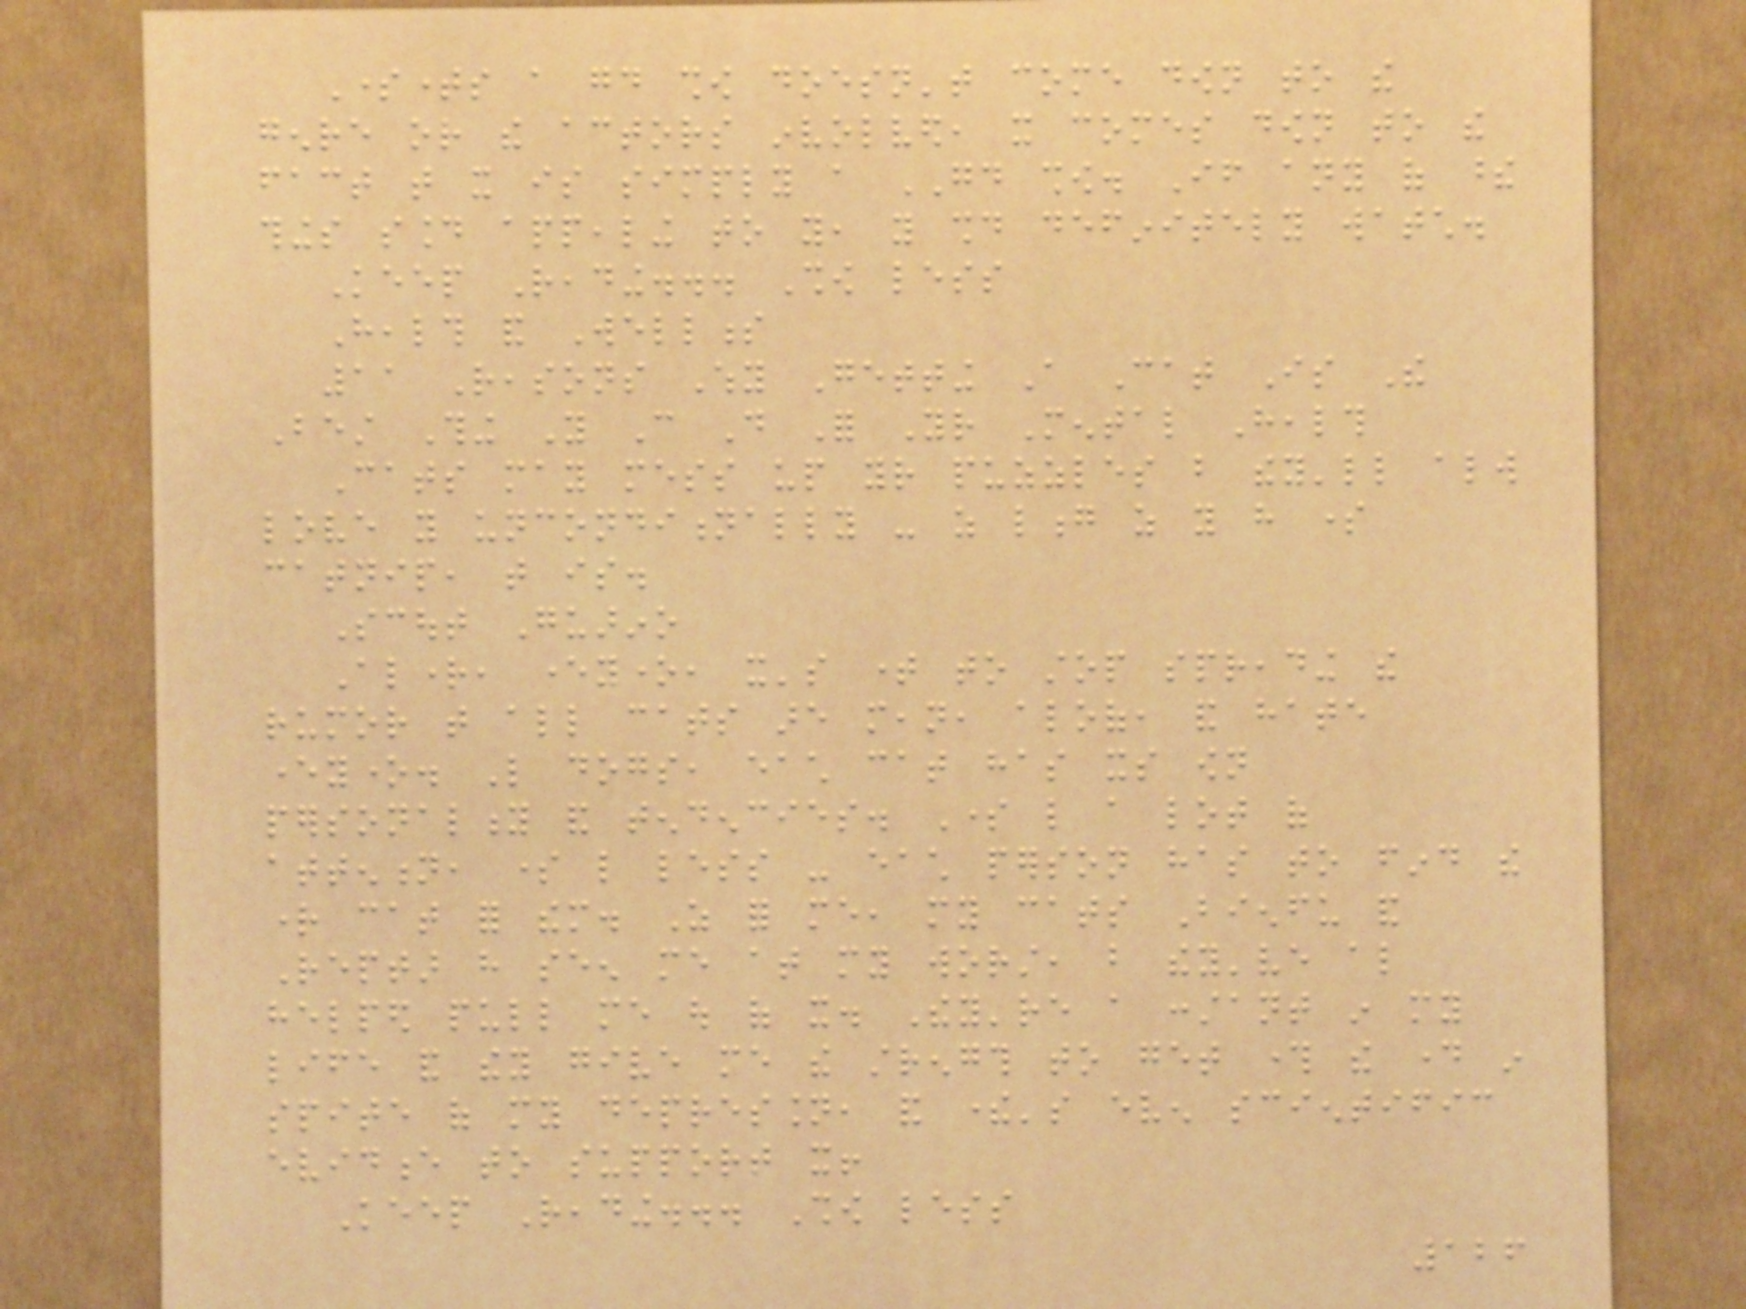Sometimes a good show doesn't come down to the
genre or the actors involved, it comes down to the
fact that it is simply a GOOD show. If any of these
things sound appealing to you, you should definitely watch.
Keep Reading... Show less
Health and Wellness
11 Reasons Why Getting A Cat Is The
Best Thing You Can Do For Your Mental Health
Cats may mess up your puzzles but they'll always
love you unconditionally - as long as you have some
catnip, that is.
Scout Guarino
Alright, everyone, it's time to stop spreading the
rumor that all cats are mean, aloof, and hate
everyone. Like dogs, each cat has its own
personality and tendencies. Some like a lot of
attention, some like less - each person has to find the
right cat for them. As for me, my cats Bienfu and
Reptar have seen me at my worst, but they've also
helped pull me out of it. They're a constant in my
life and they give me the strength to get through the day in
spite of my depression, and there's even scientific
evidence to support it!
Keep Reading... Show less
126
